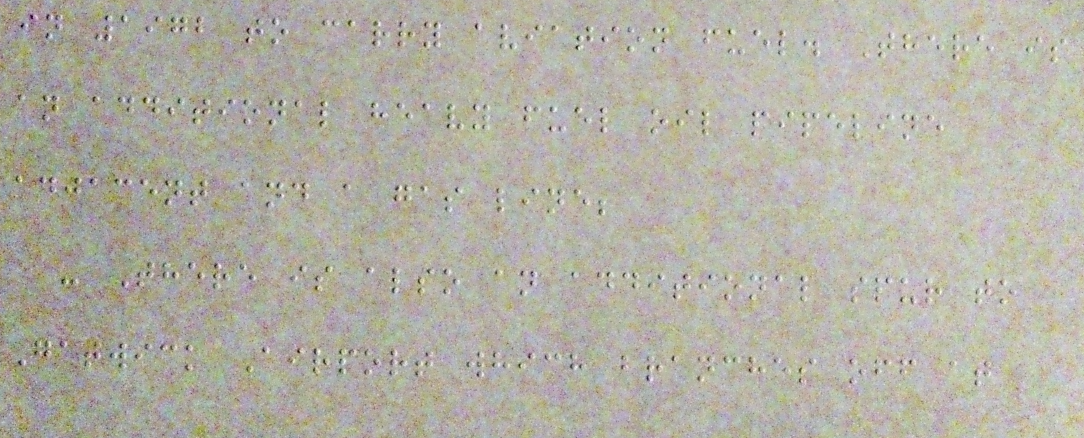in 1972 to carry aviation fuel. There is
an additional heavy fuel oil pipeline
adjacent and a gas line;
- There is also an additional spur to
Gatwick Airport which branches off at
